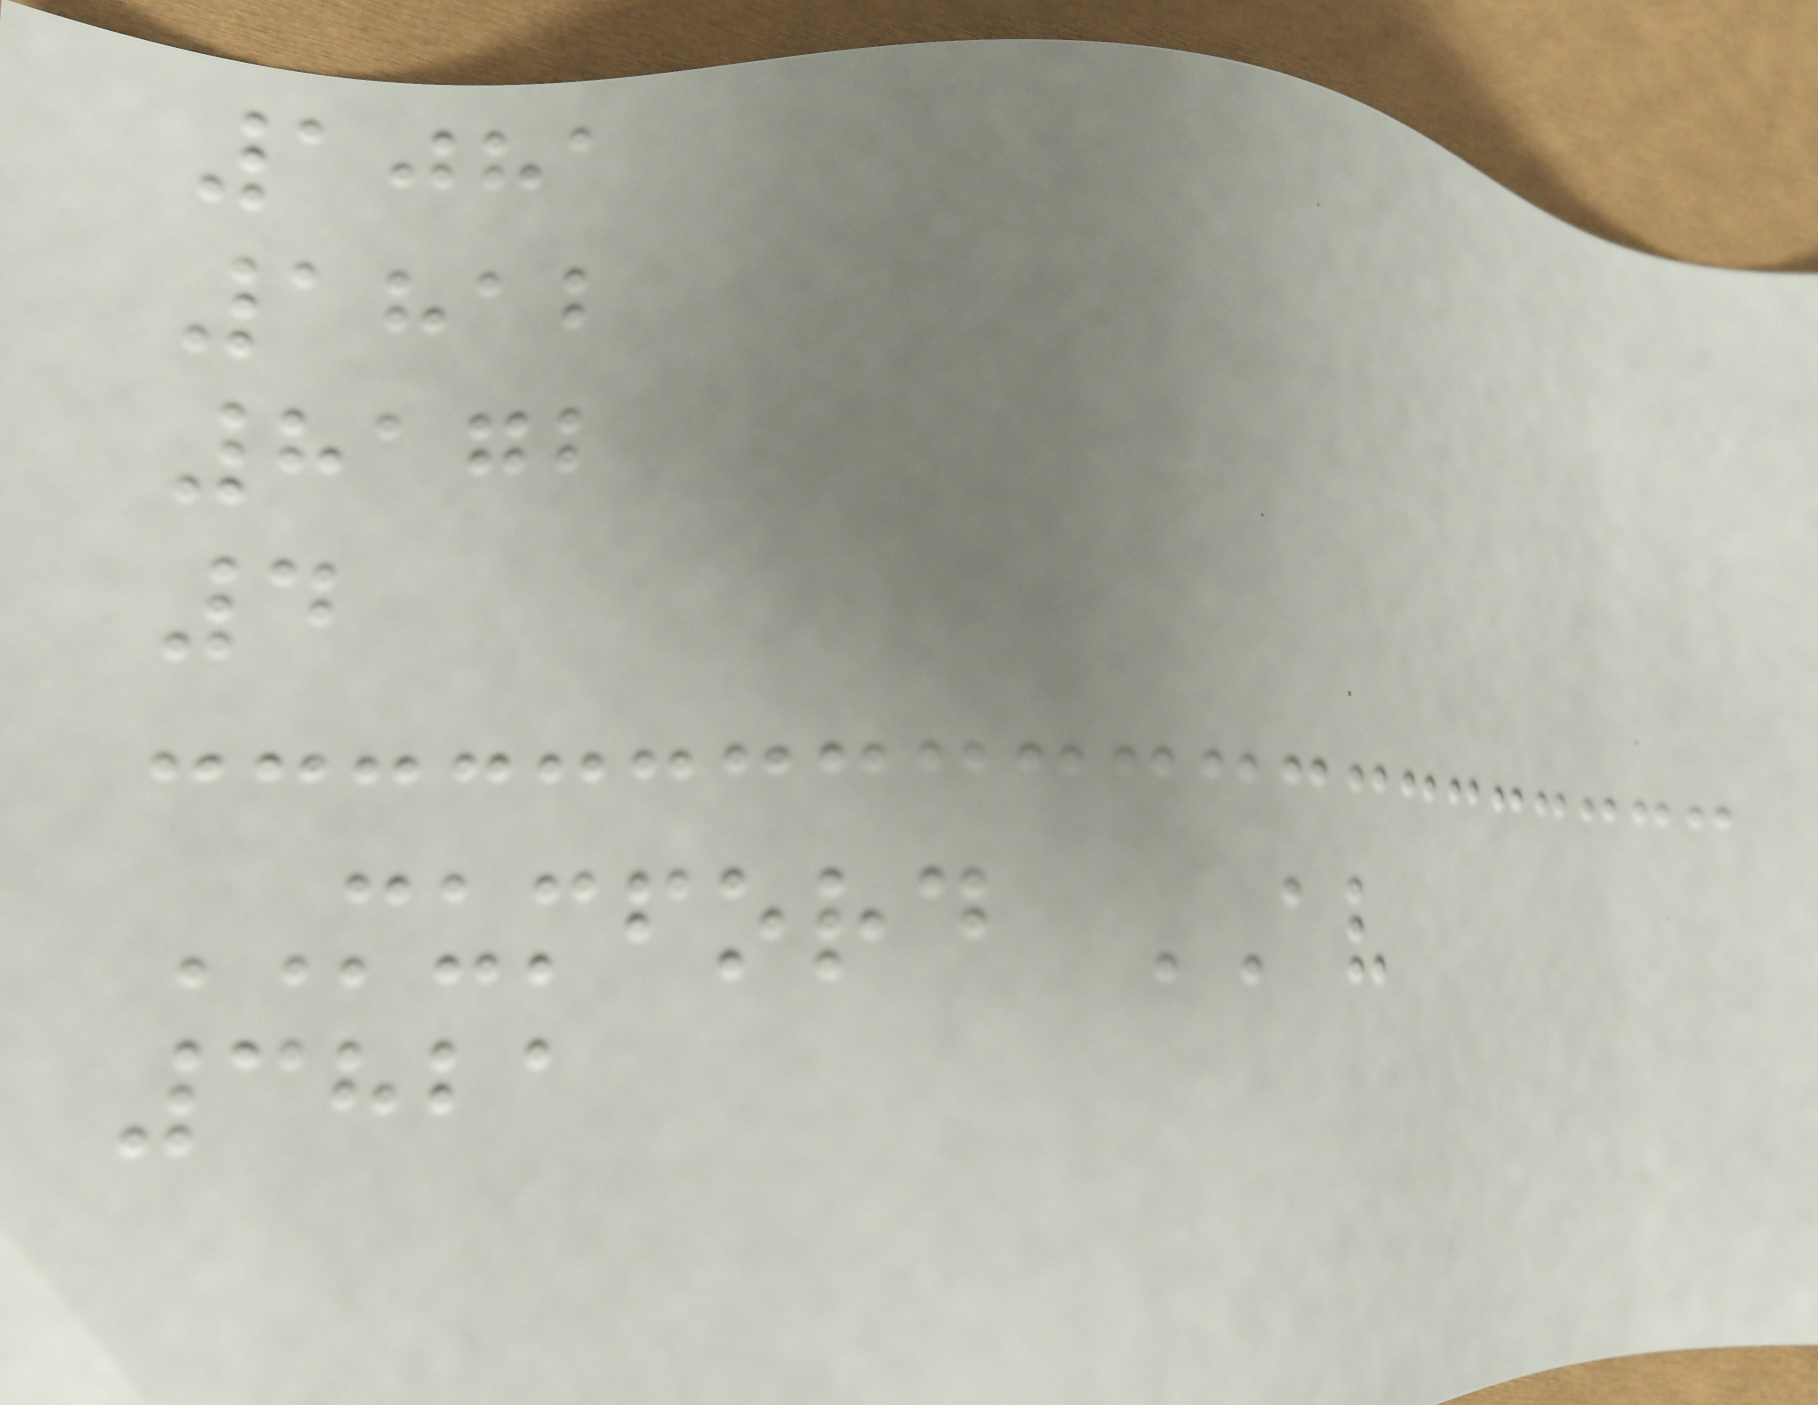1081
1812
8172
4
MUMFORD AV
3821
